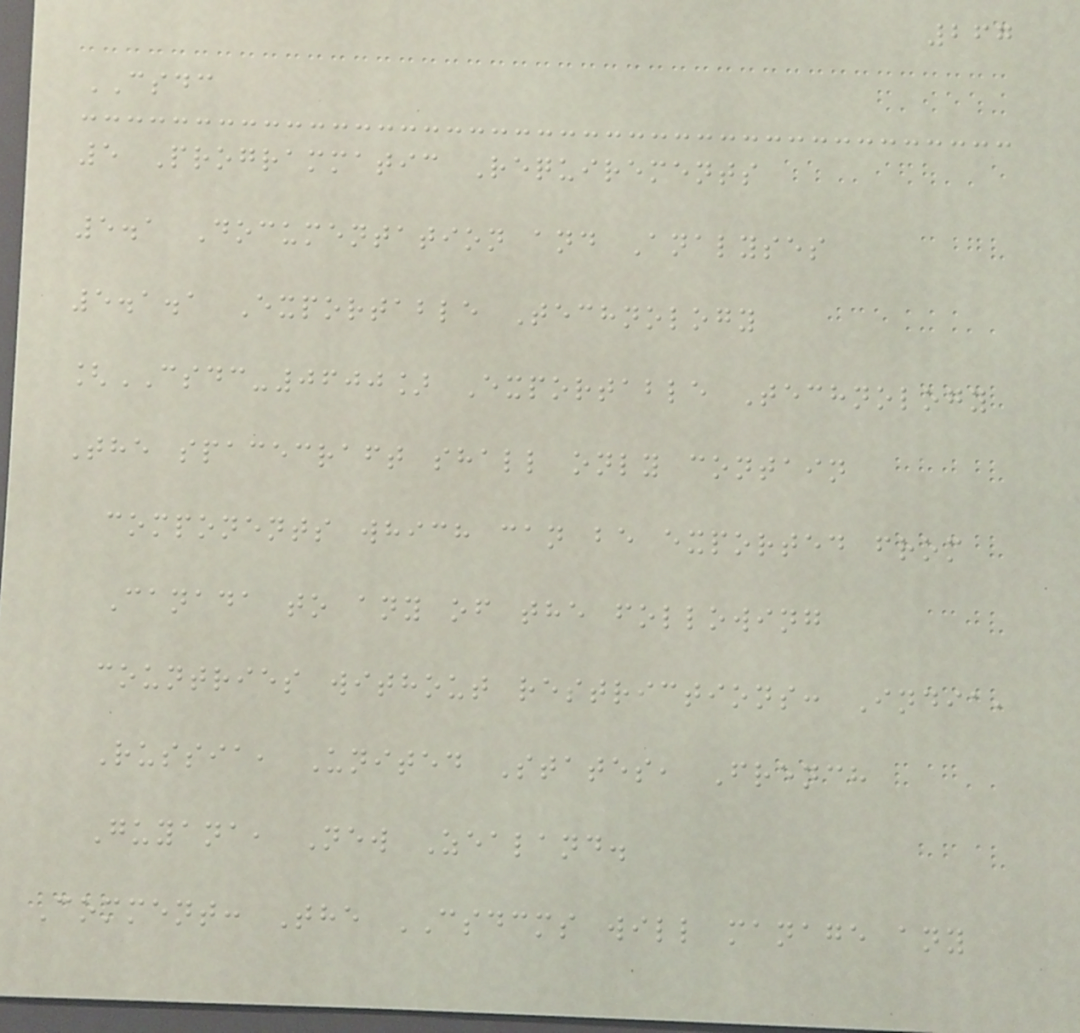267
CSDC
5 Programmatic Requirements
5.1 Documentation and Analyses
5.1.1 Exportable Technology
[CSDC-0600] Exportable Technology
The spacecraft shall only contain
components which can be exported from
Canada to any of the following
countries without restrictions: India,
Russia, United States, French
Guyana, New Zealand.
Comment: The CSDCMS will manage any
